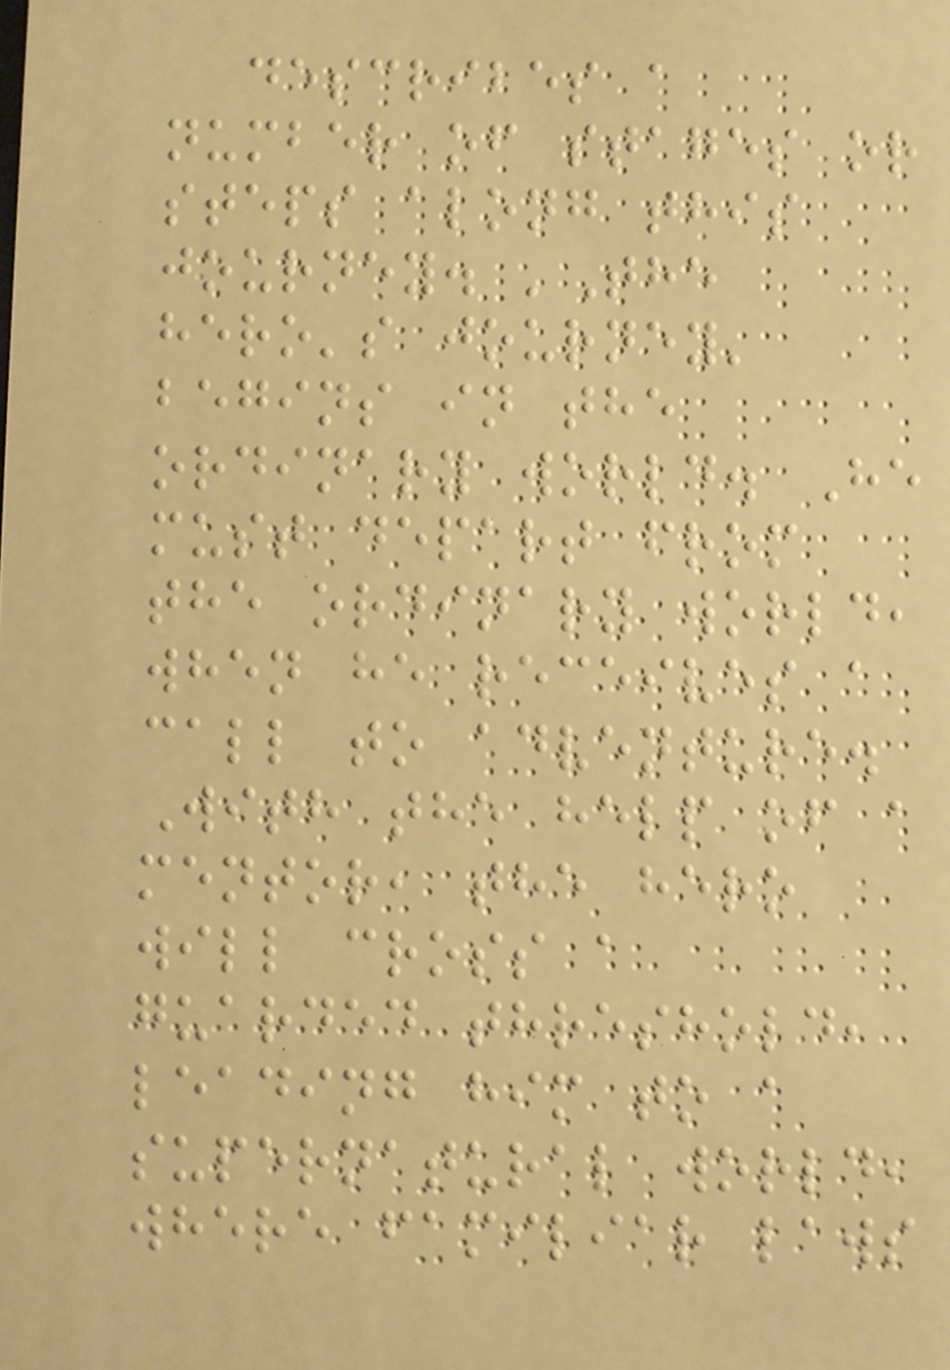describes a
number of stages or
steps along this
journey. 'The
hero's journey'
begins in the
ordinary world. He
must depart from
the ordinary world,
when he receives a
call to adventure.
With the help of a
mentor, the hero
will cross a
guarded threshold,
leading him to a
supernatural world,
where familiar laws
